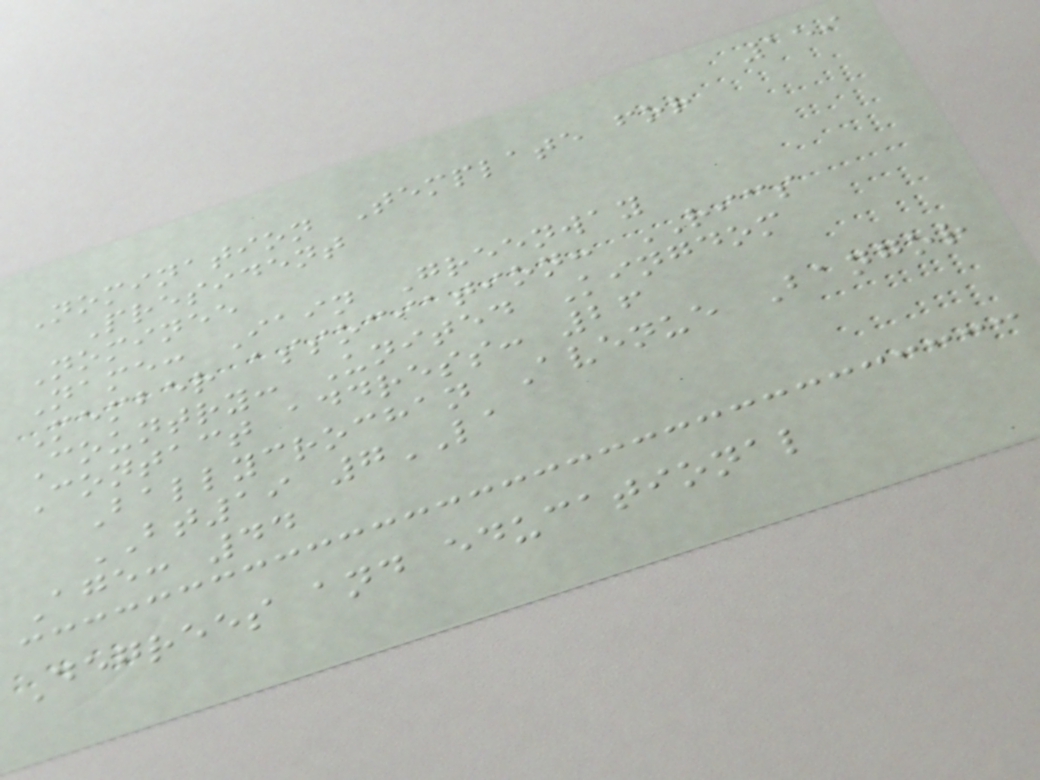159
Nomination Template for
President
Nominee
Name: Iain Greenway
Member association: RICS
Country: United Kingdom
Contact address: 26
Ballycrochan Avenue Bangor
BT19 7LA
Age: 44
Degrees and educational
